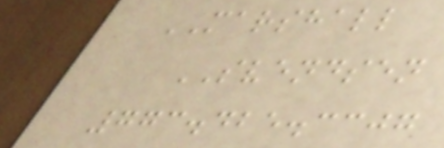MARSHALL
SVENDSEN
773.425.3307
